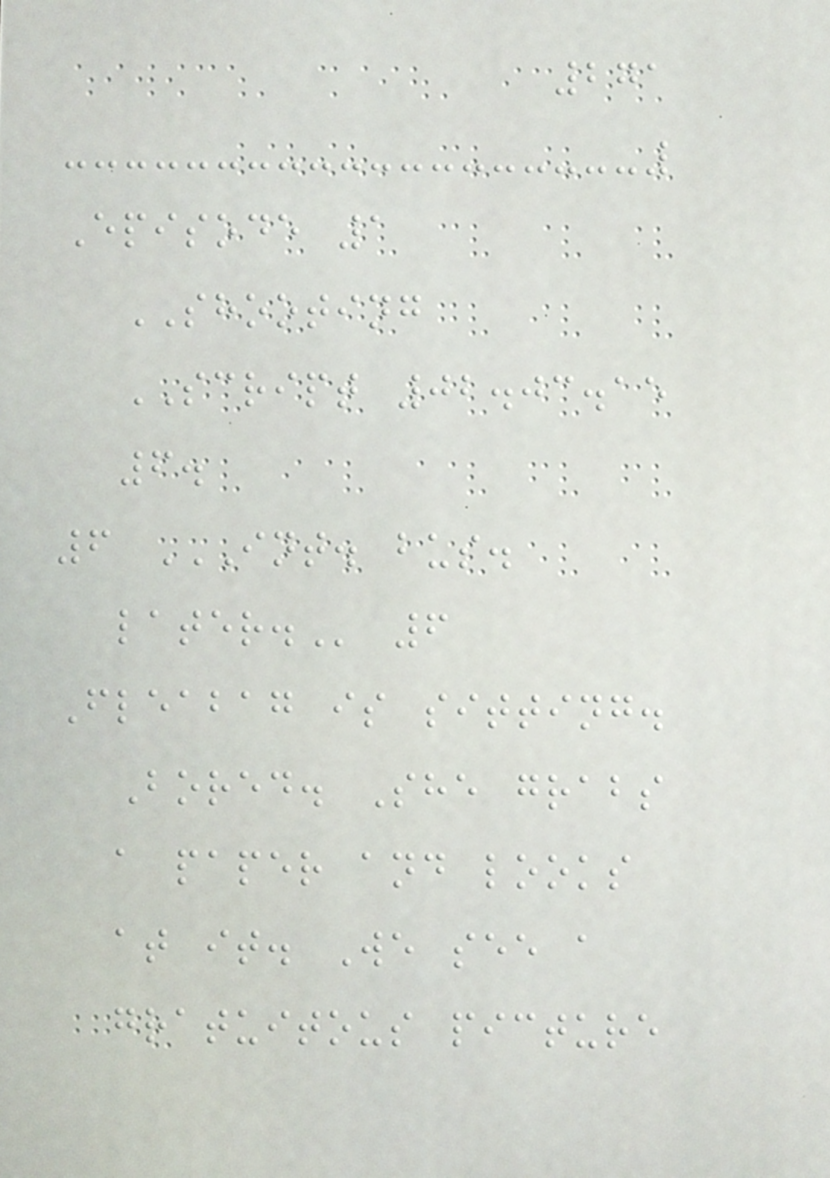271
Episode 1
SHOOTING
SCRIPT 02.03.15
6.
6 INT. BUS.
LATER. 6
Fleabag is sitting.
Bored. She grabs
a paper and looks
at it. We see a
gratuitous picture
